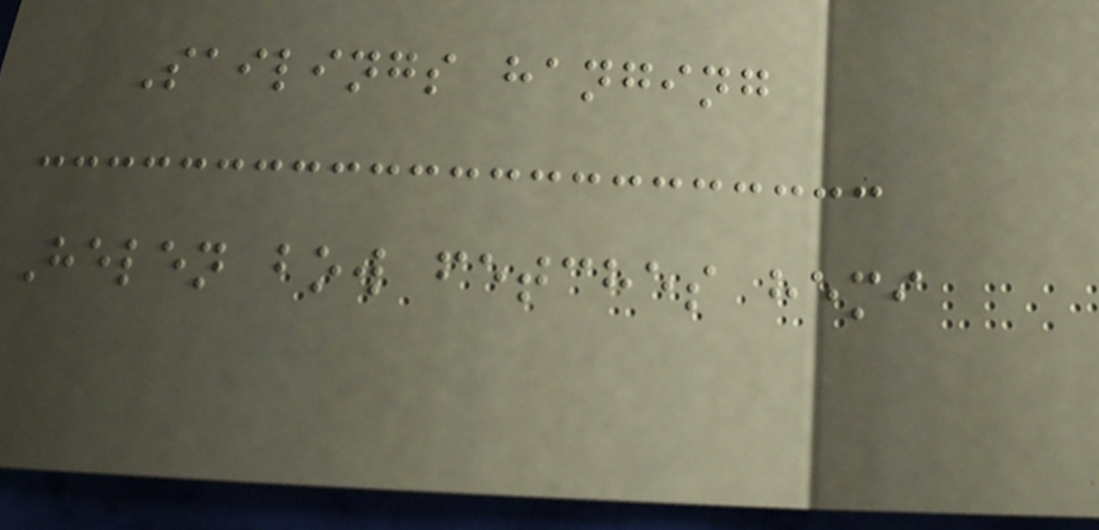Sailings hanging
Helen bow fetches hemi
